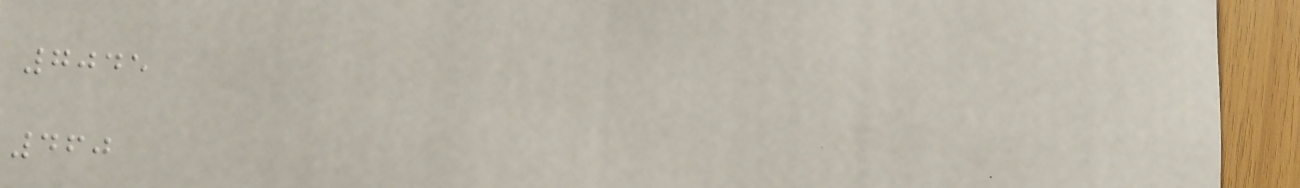7045
460
